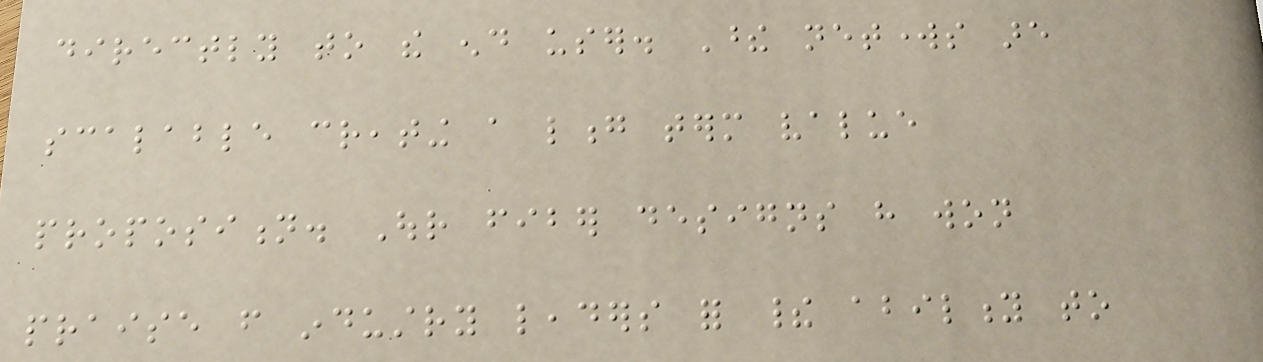directly to the end user. These networks are
scalable creating a long term value
proposition. Our fiber designs have won
praise from industry leaders for their ability to
